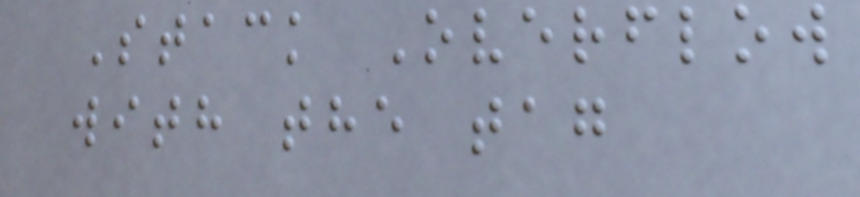Stack Overflow
with the tag
